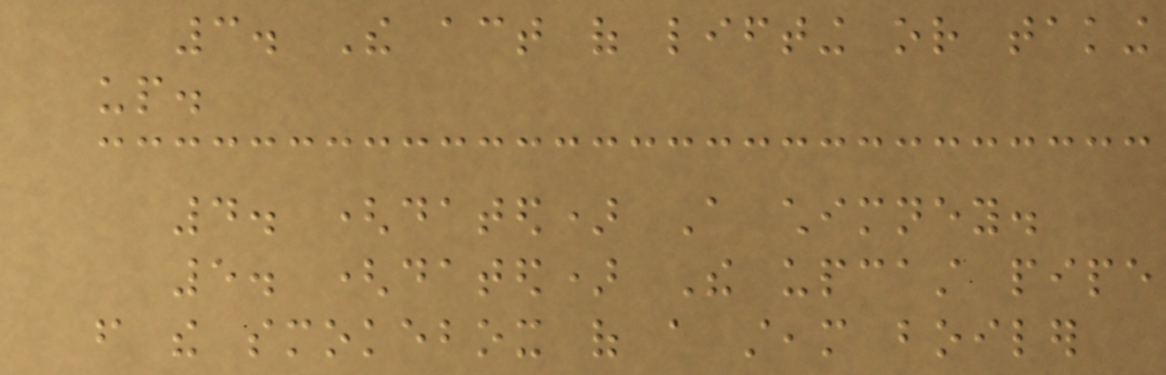3. The act of lifting or taking
up.
4. (dated) A chimney.
5. (dated) The upcast pipe
from the smokebox of a steam boiler
